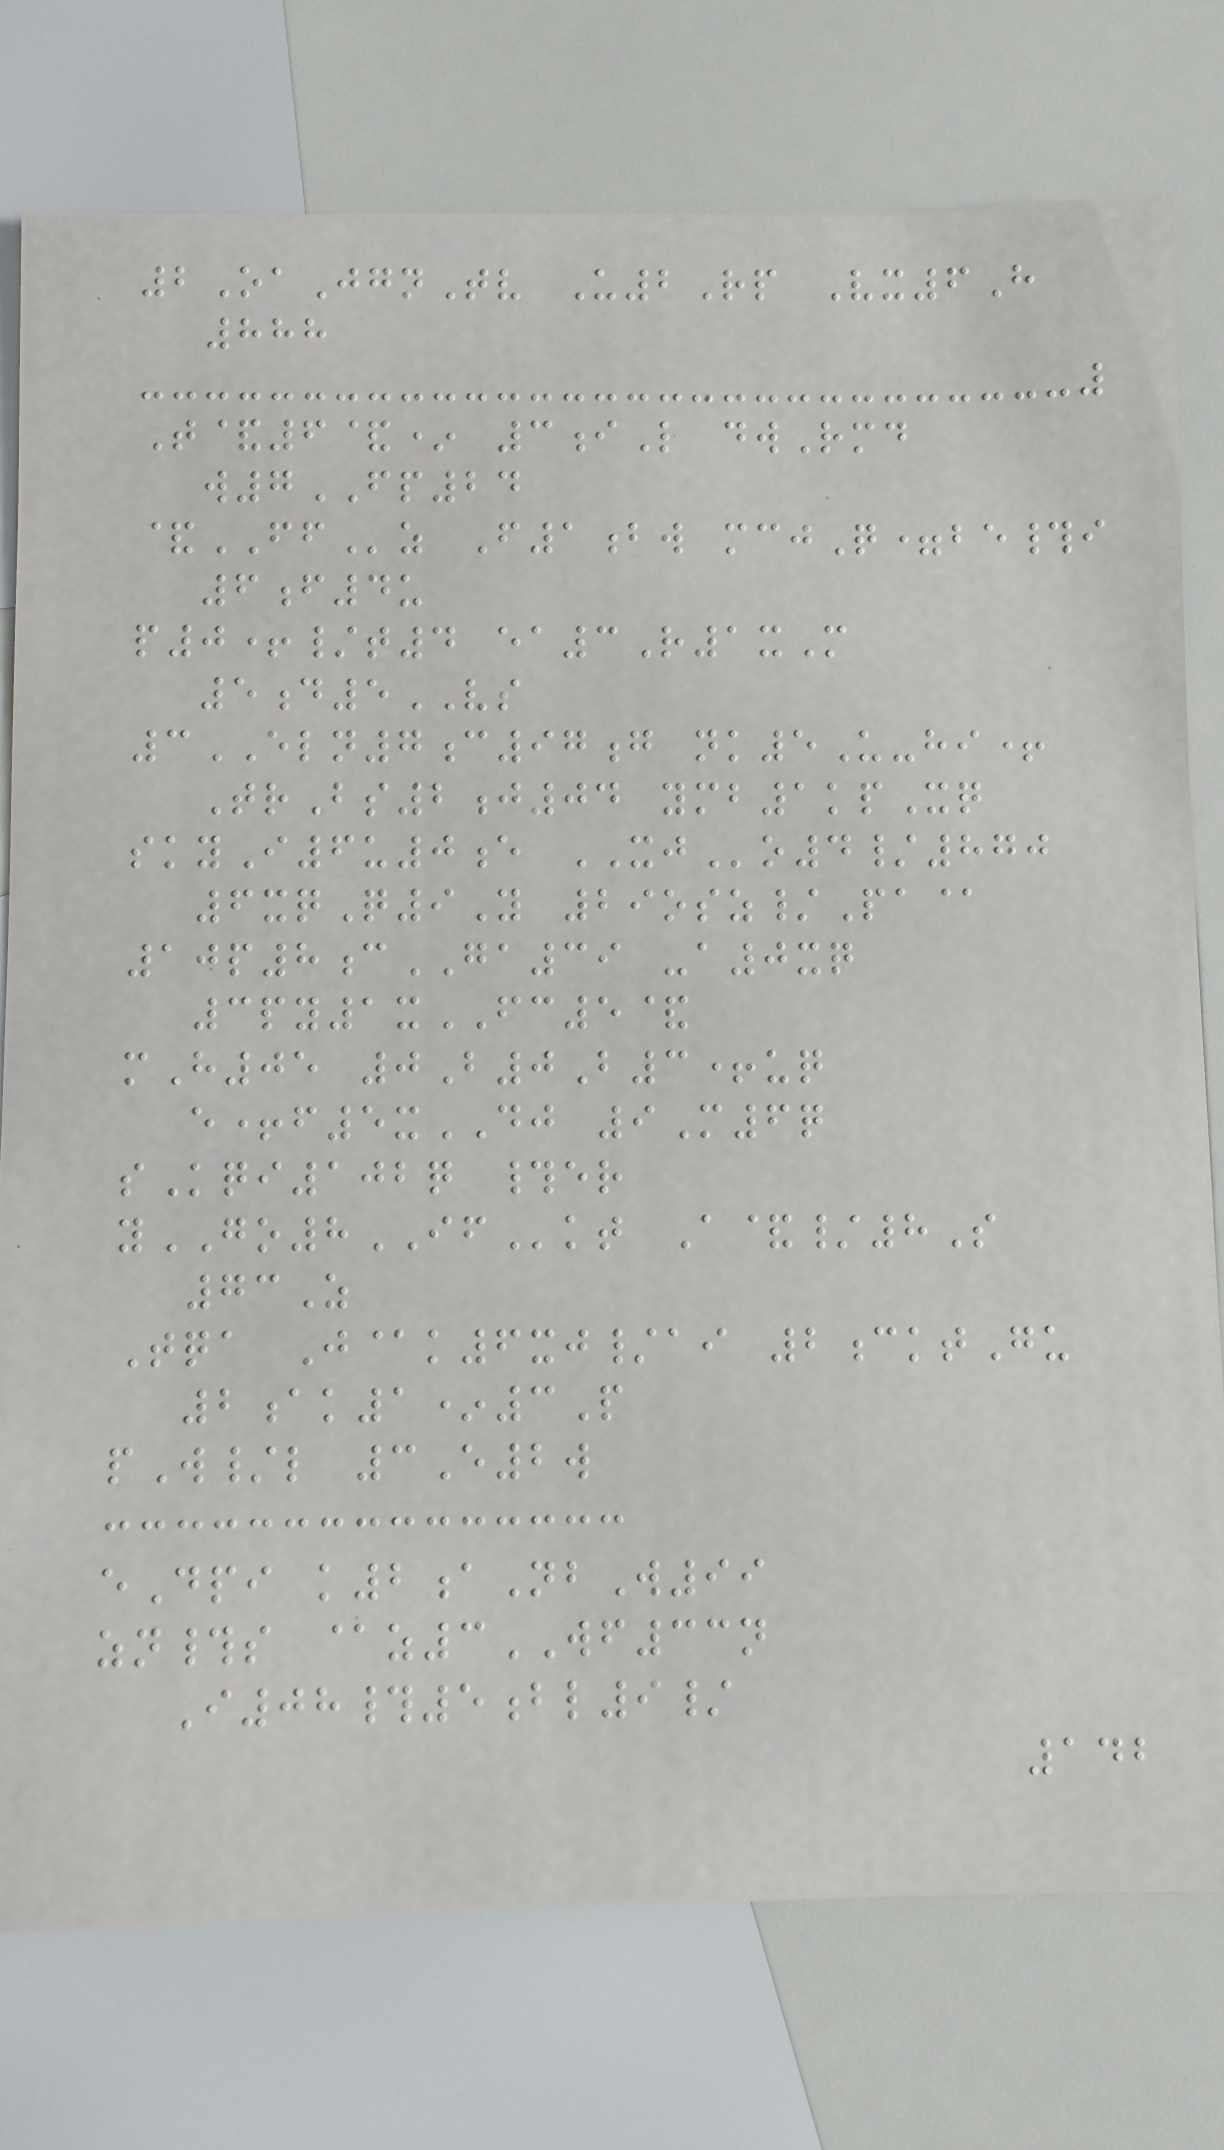2OaJgnTv U2Rp Vx6H
888
T&6&* 3iL dwRmd
w7FP24
&FFz F1bw mcjQ=be#i
6f4u
p0+/t4 ea3R1xM
5d5VS
3ELN7c97g nk5U-hi+
TrBs2j04 ymb1kpXq
skyI6u0e XJo4/870
6xqQ9Y 29osz/Pa@
10p8cGA39 -a0xq
3py1xFC5&
mH05 0B0B3+uq
e+f5xDJ 9M6q
sKqi102q #er
yGO8IFkt A&/8S
73Z
Tqa J@k6xj/ai 2cktGu
2ak1*3P
pW/l 3E2w
eDpi k2aNbW99
zn#s @z3WF33n
I08#5bl9/
142
